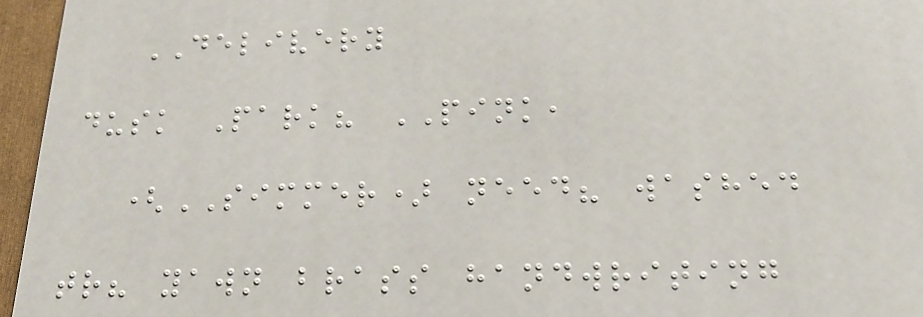DELIVERY
dusk Park? PINK,
(SIMMER) need? washed
tr? yawn brass handwriting
